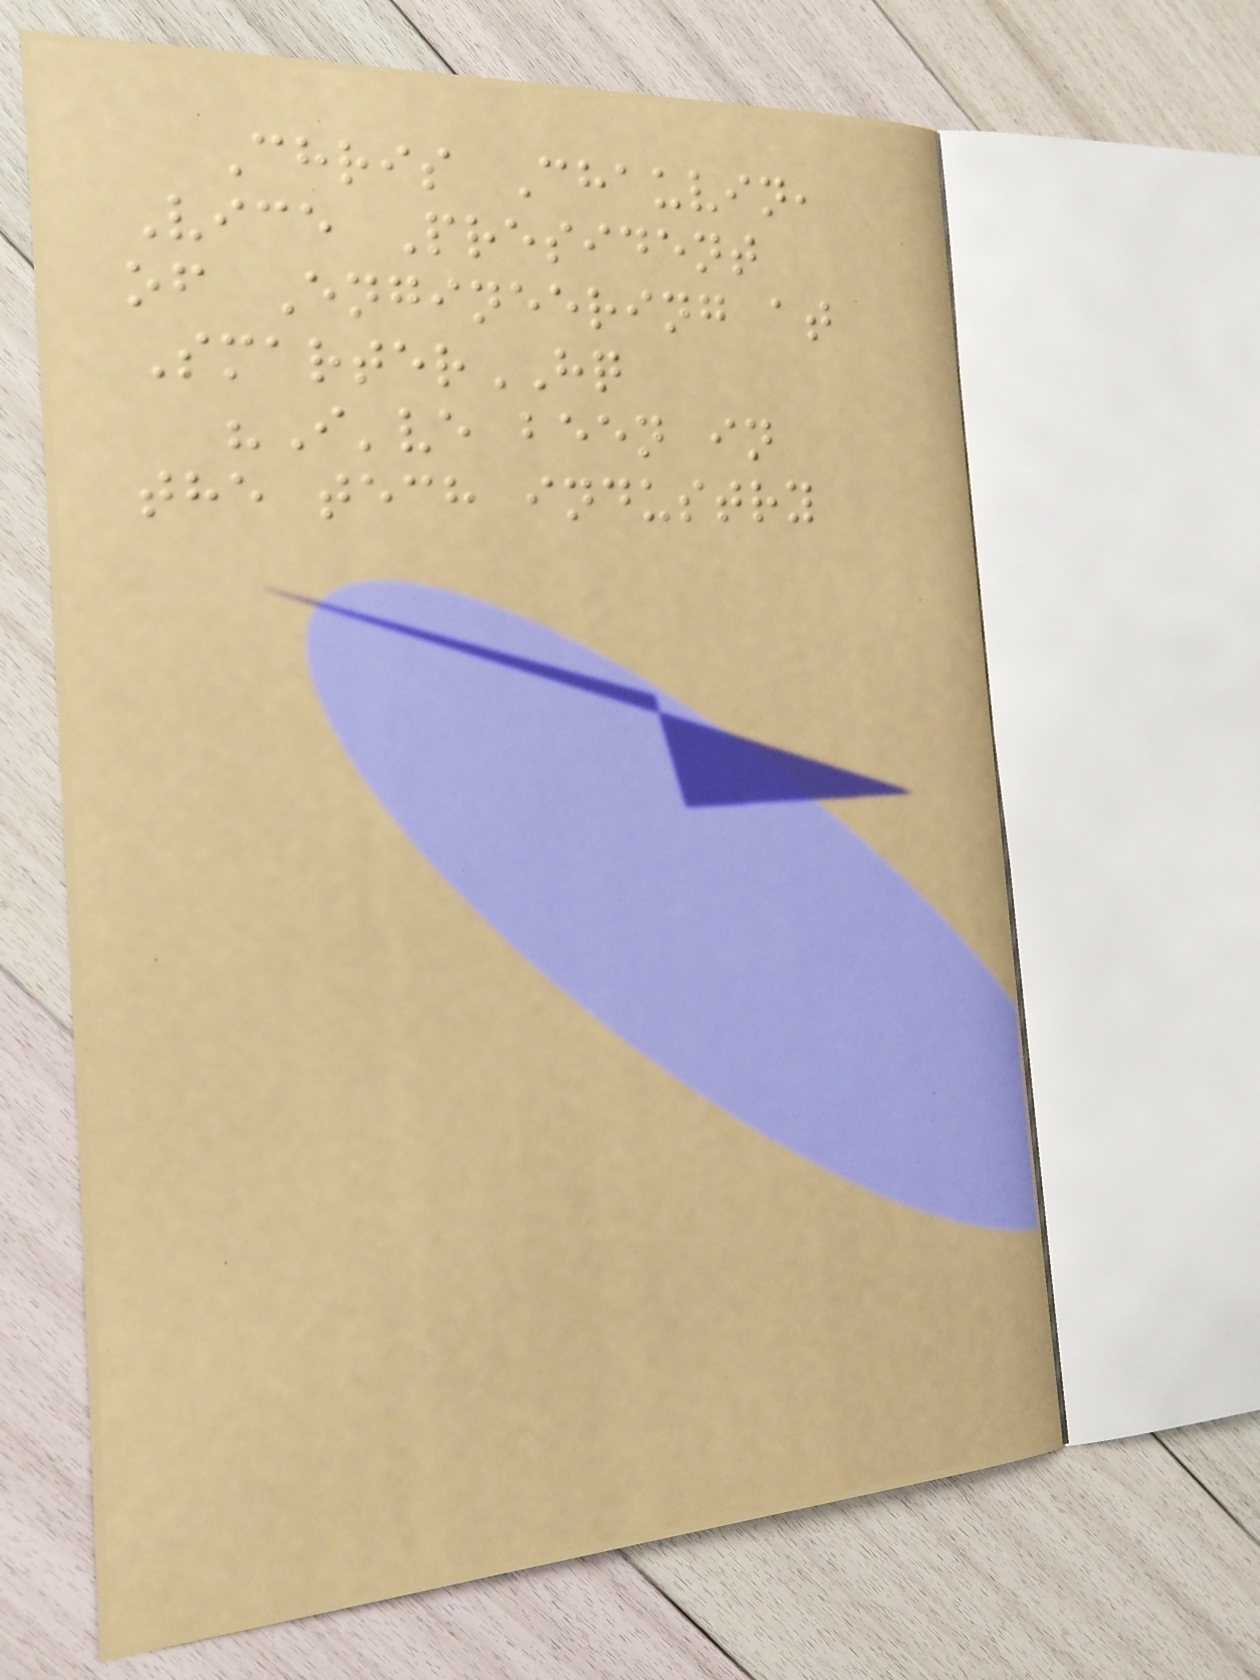Chris Chauvin,
Vice President
of Engineering at
SmarterHQ
"I've been in
the tech industry
